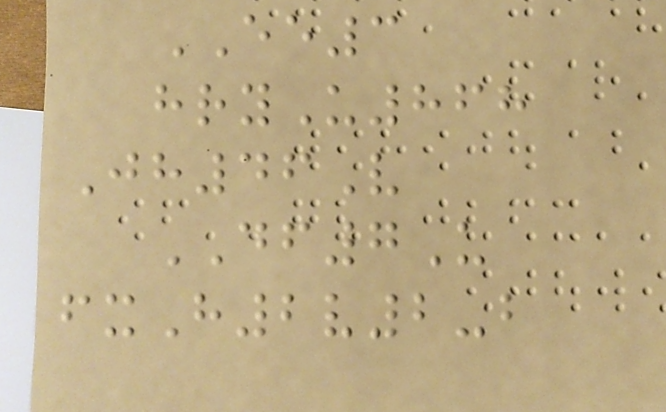EE3
hryU868
Jh46V
DF7U
fxH2v2-b
